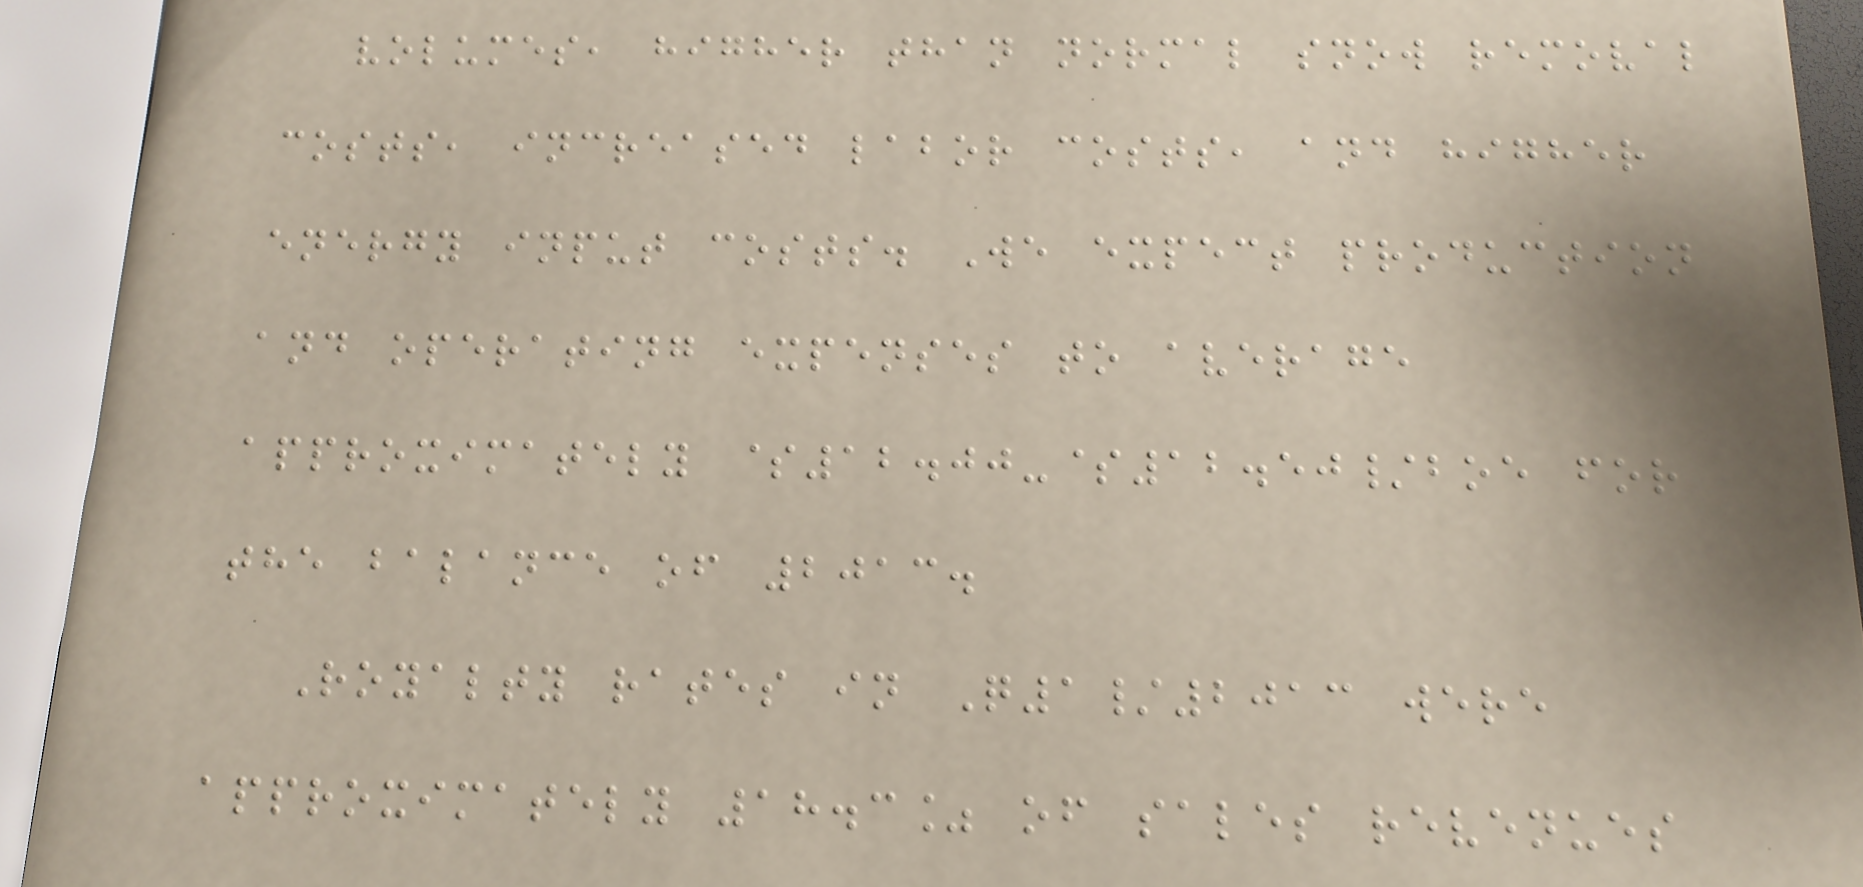volumes, higher than normal snow removal
costs, increased labor costs, and higher
energy input costs. We expect production
and operating expenses to average
approximately $12.00-$12.50/boe for
the balance of 2013.
Royalty rates in Q1/2013 were
approximately 18.3% of sales revenues
